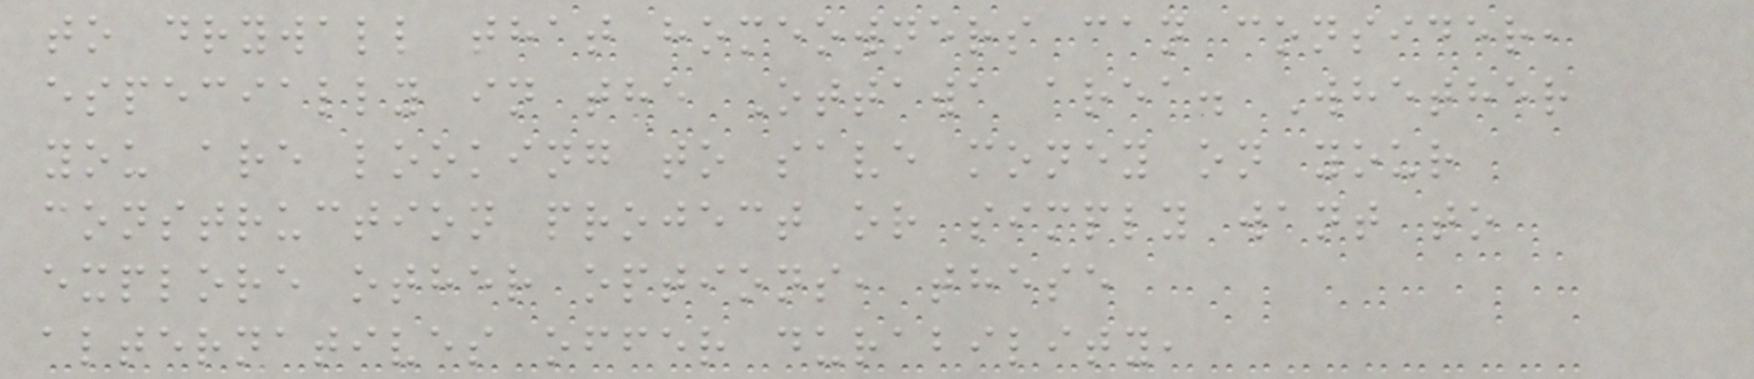to drywall that homeowners can consider,
especially in the Ottawa area. Whether
you are looking to save money on your
construction project or simply want to
explore other options, these
alternatives offer durability,
